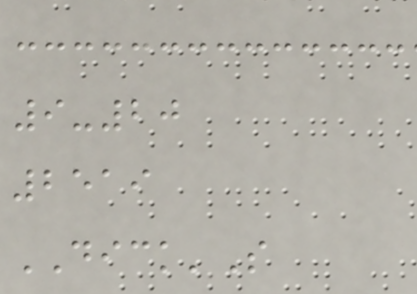9-20
2519
DICK'S
